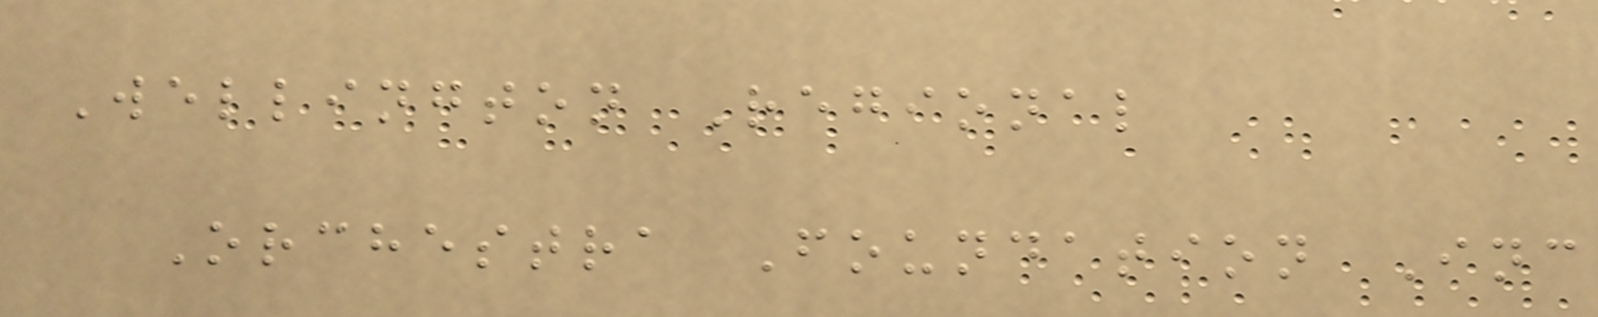Wellington Regional
Orchestra Foundation Inc
